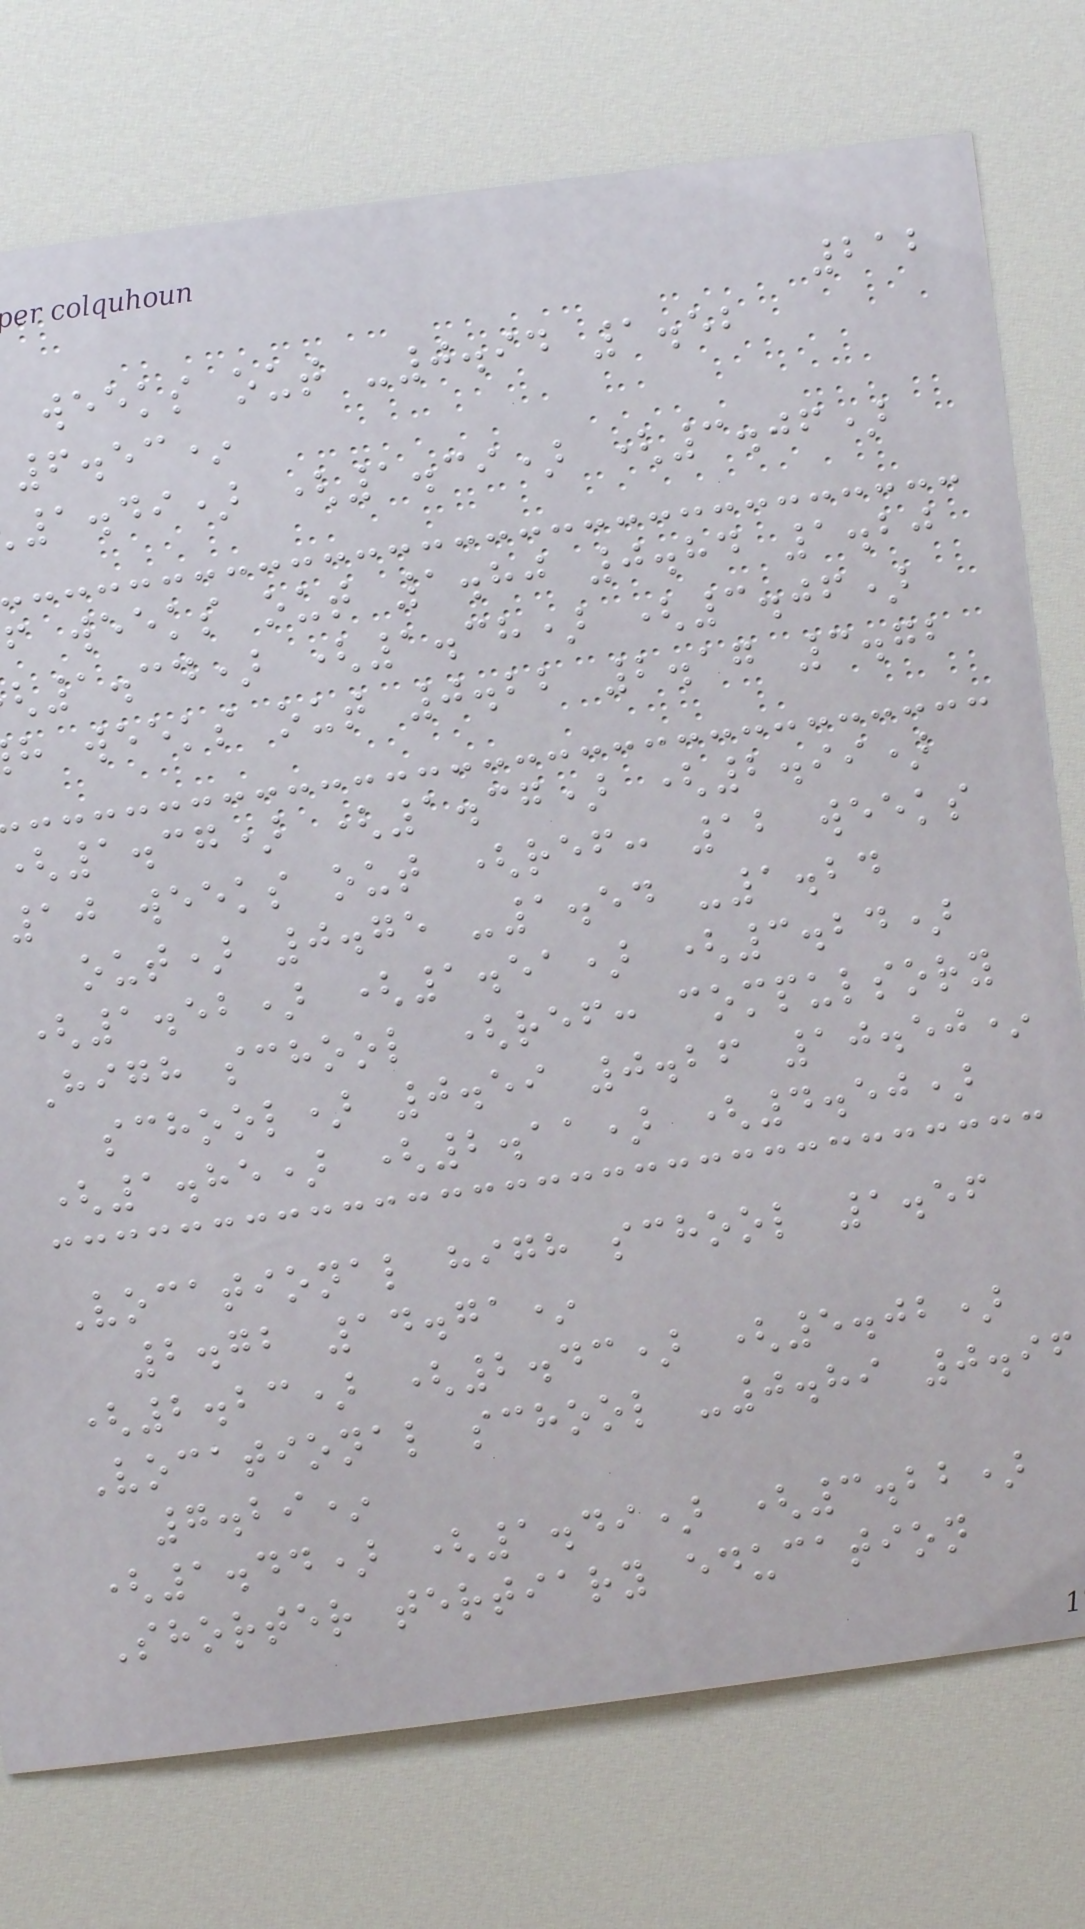212
weeks out -0.94 1.52
6.53*
1.49) (1.39) (3.06)
f weeks out 1.80 0.84 1.20
1.34) (1.38) (3.06)
h weeks out 0.22 2.17 3.72
(1.37) (1.37) (2.99)
10 weeks out (ref: 12 weeks
out) 0.75 -1.54 -1.24
(1.52) (1.51) (3.24)
High school (ref: compulsory
school) 0.59 0.26 10.50*
(1.85) (2.11) (4.50)
Vocational high school 1.56
2.72 14.71*
(2.23) (2.43) (5.02)
Vocational school -0.89 0.96
7.29*
(1.44) (1.49) (3.22)
Shorter tertiary education
